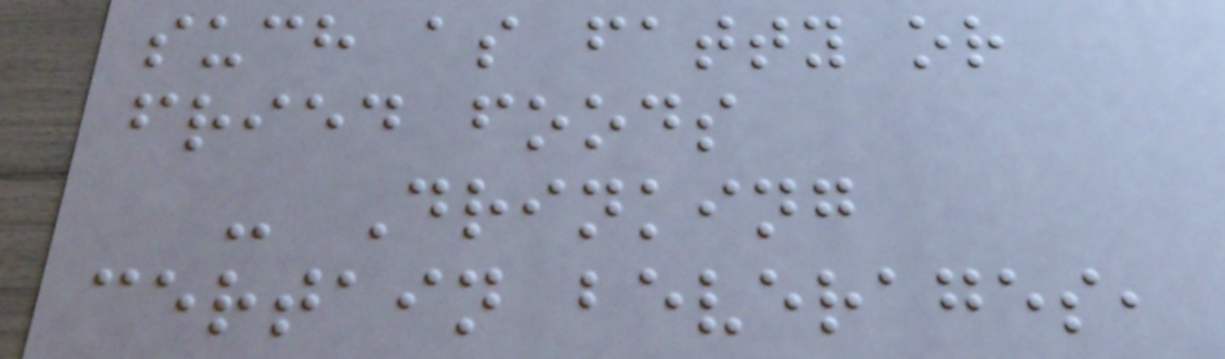such as fatty or
fried foods
- Drinking
certain beverages,
